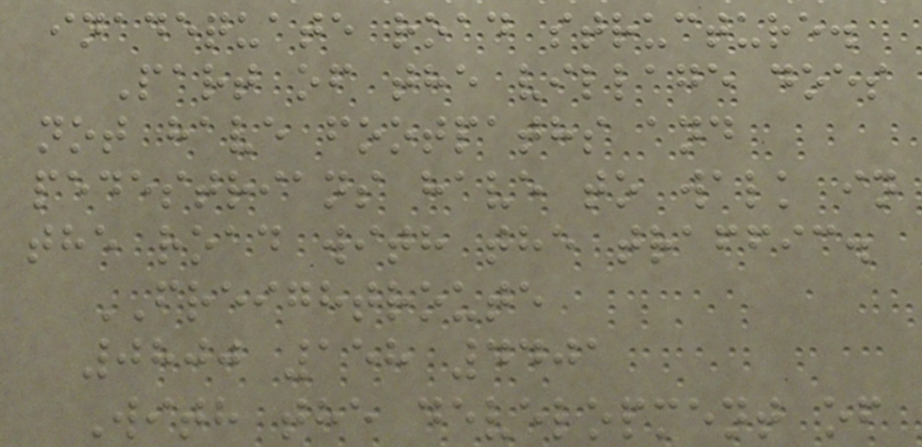inadequate road structure.
Part of the village does
not have footpaths and
pedestrians have to walk in
the road with the traffic.
FREIGHTROUTE
0800 158 4401
With the development of
